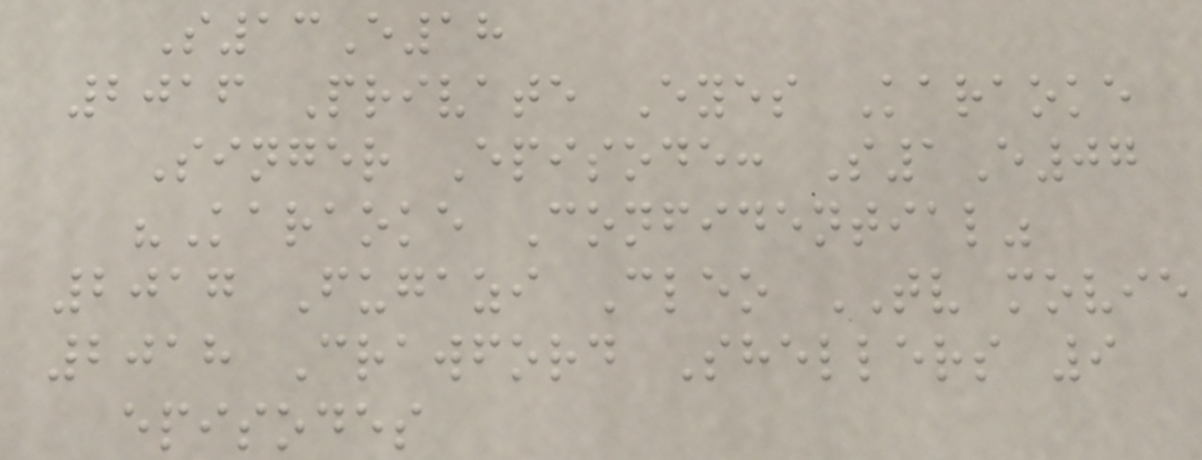S13E18
2016 Private Eyes Karaoke
Singer Episode: S1E07
"Karaoke Confidential"
2017 Fugazi Cleo TV movie
2018 Crawford Shellers 9
episodes
